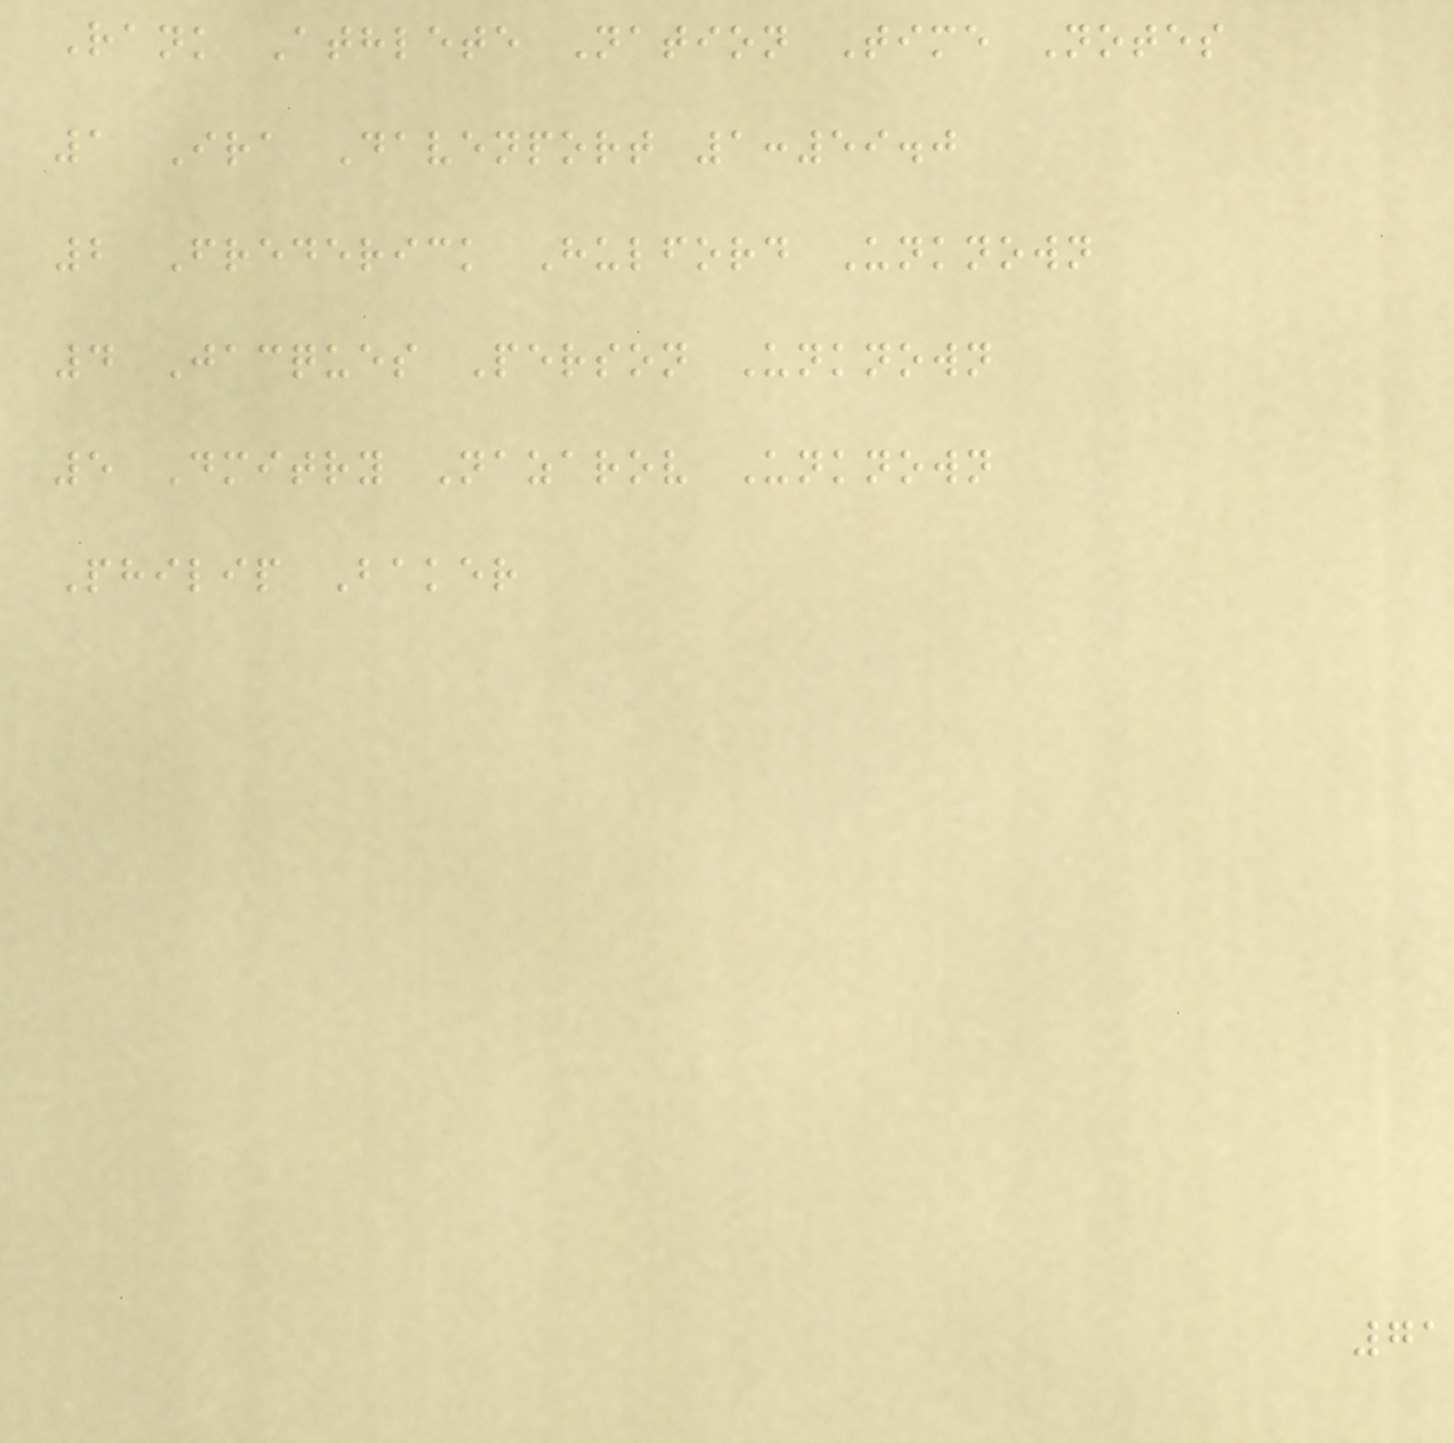Rank Athlete Nation Time Notes
1 Ira Davenport 1:59.0
2 Frederick Hulford Unknown
4 Jacques Person Unknown
5 Dmitry Nazarov Unknown
Philip Baker
71
